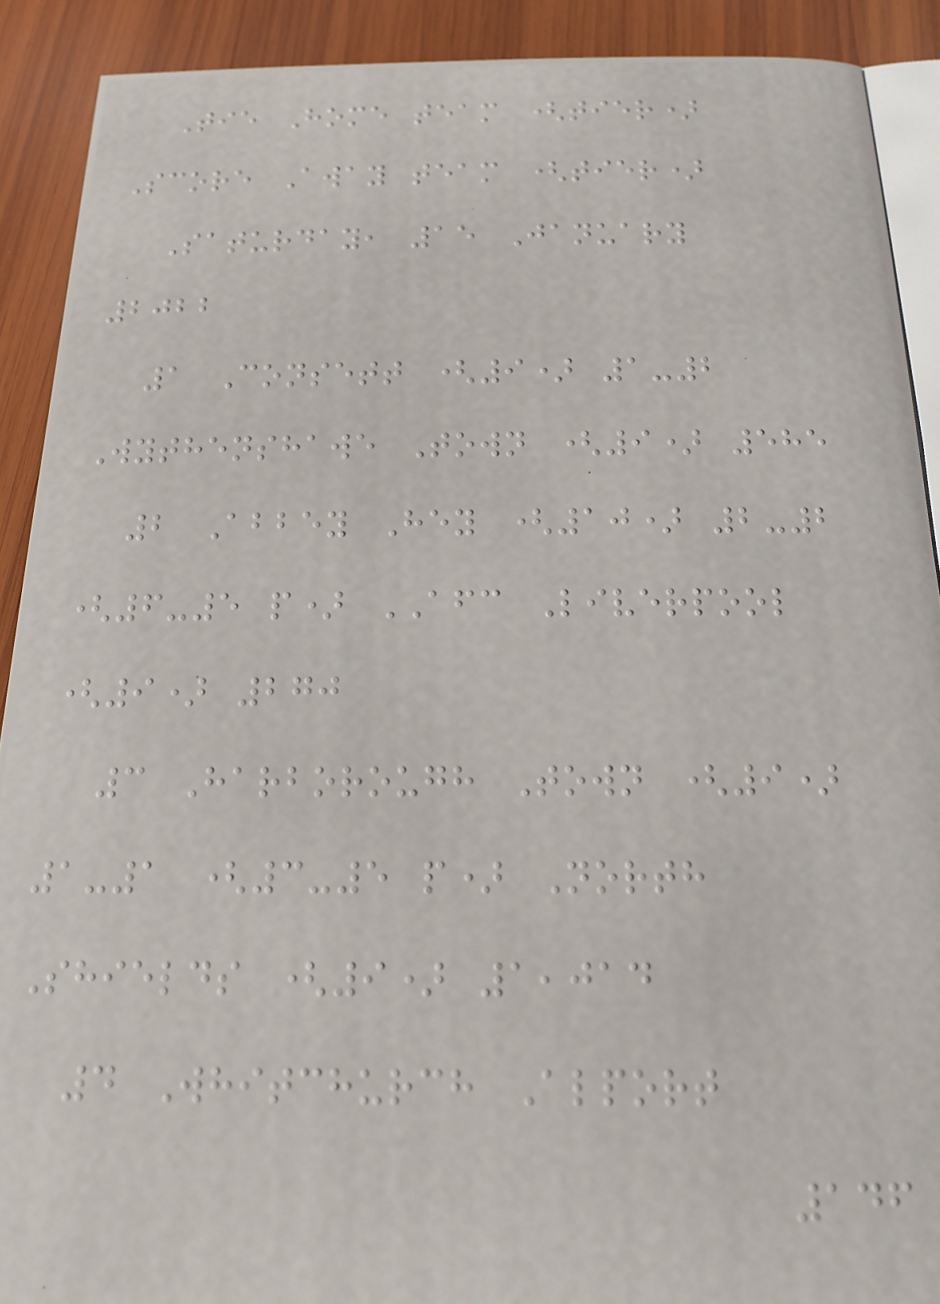Tie Home team (tier)
Score Away team (tier)
Saturday, 15 January
2022
1 Consett (9) 1-2
Wythenshawe Town (9) 585
2 Abbey Hey (10) 2-2
(6-5 p) AFC Liverpool
(9) 270
3 Harborough Town (9)
1-1 (3-5 p) North
Shields (9) 1,014
4 Whitchurch Alport
146
